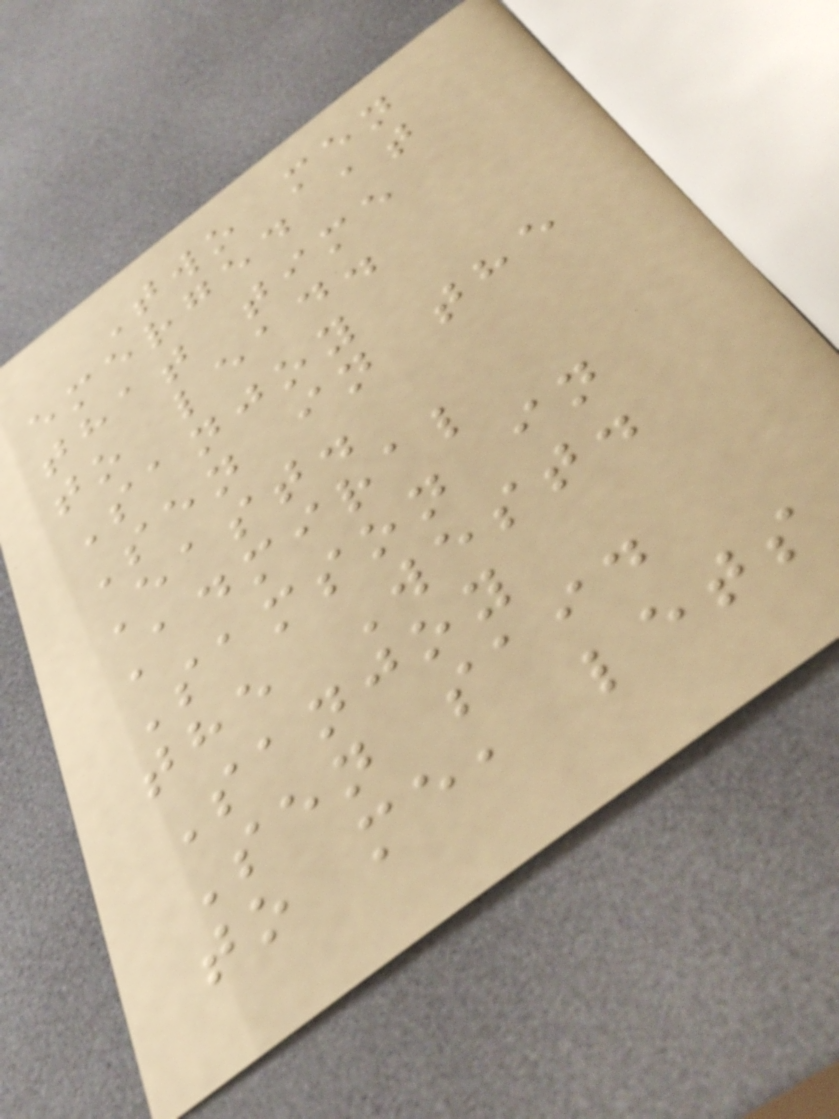Two men
emerged at
that time
to lead.
Sanjoy
Sen in the
East.
Admiral
Samson in
the West.
Sanjoy
Sen said
to me, lets
